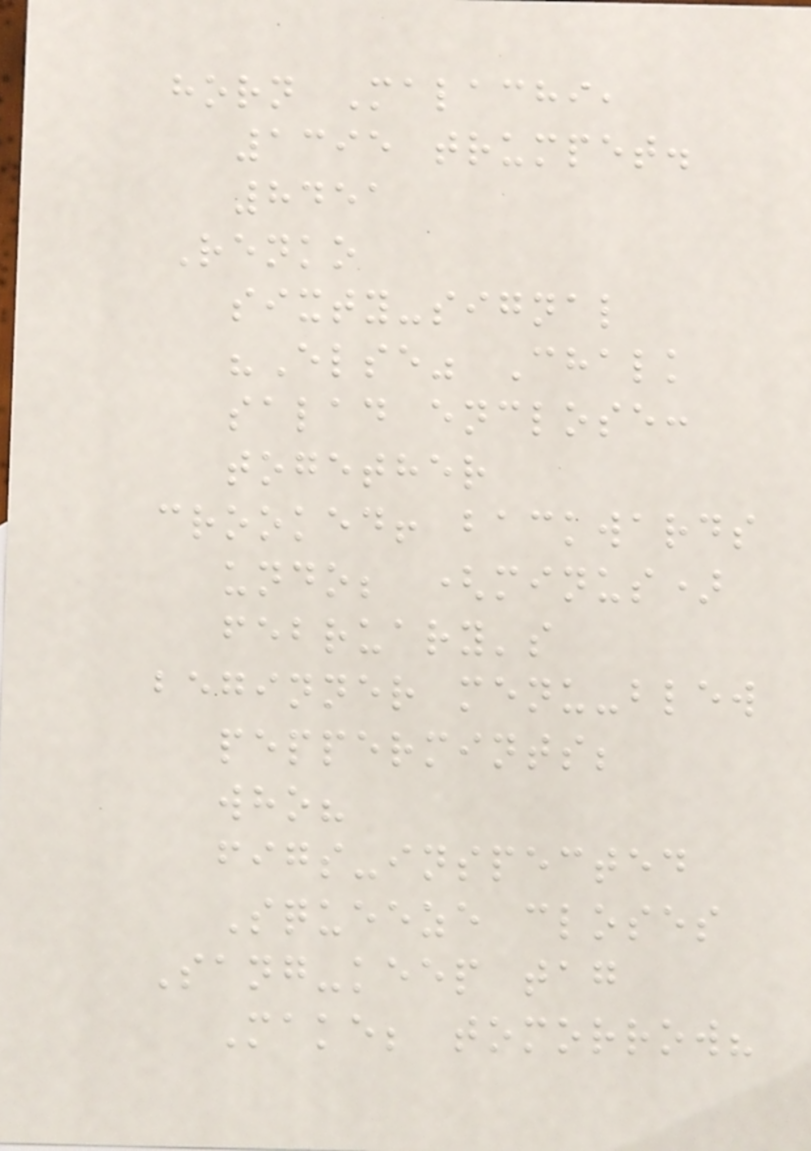horn Malachi,
1395 trumpet.
8451
Renko
sixty-signal
"Else" Chalk
salad enclose:
together
crooked! backwards
undo; (minus)
february's
beginner menu-blew
peppermints;
who?
figs-inspected
Squeeze closes
Sang-keep tag
Make; tomorrow?
